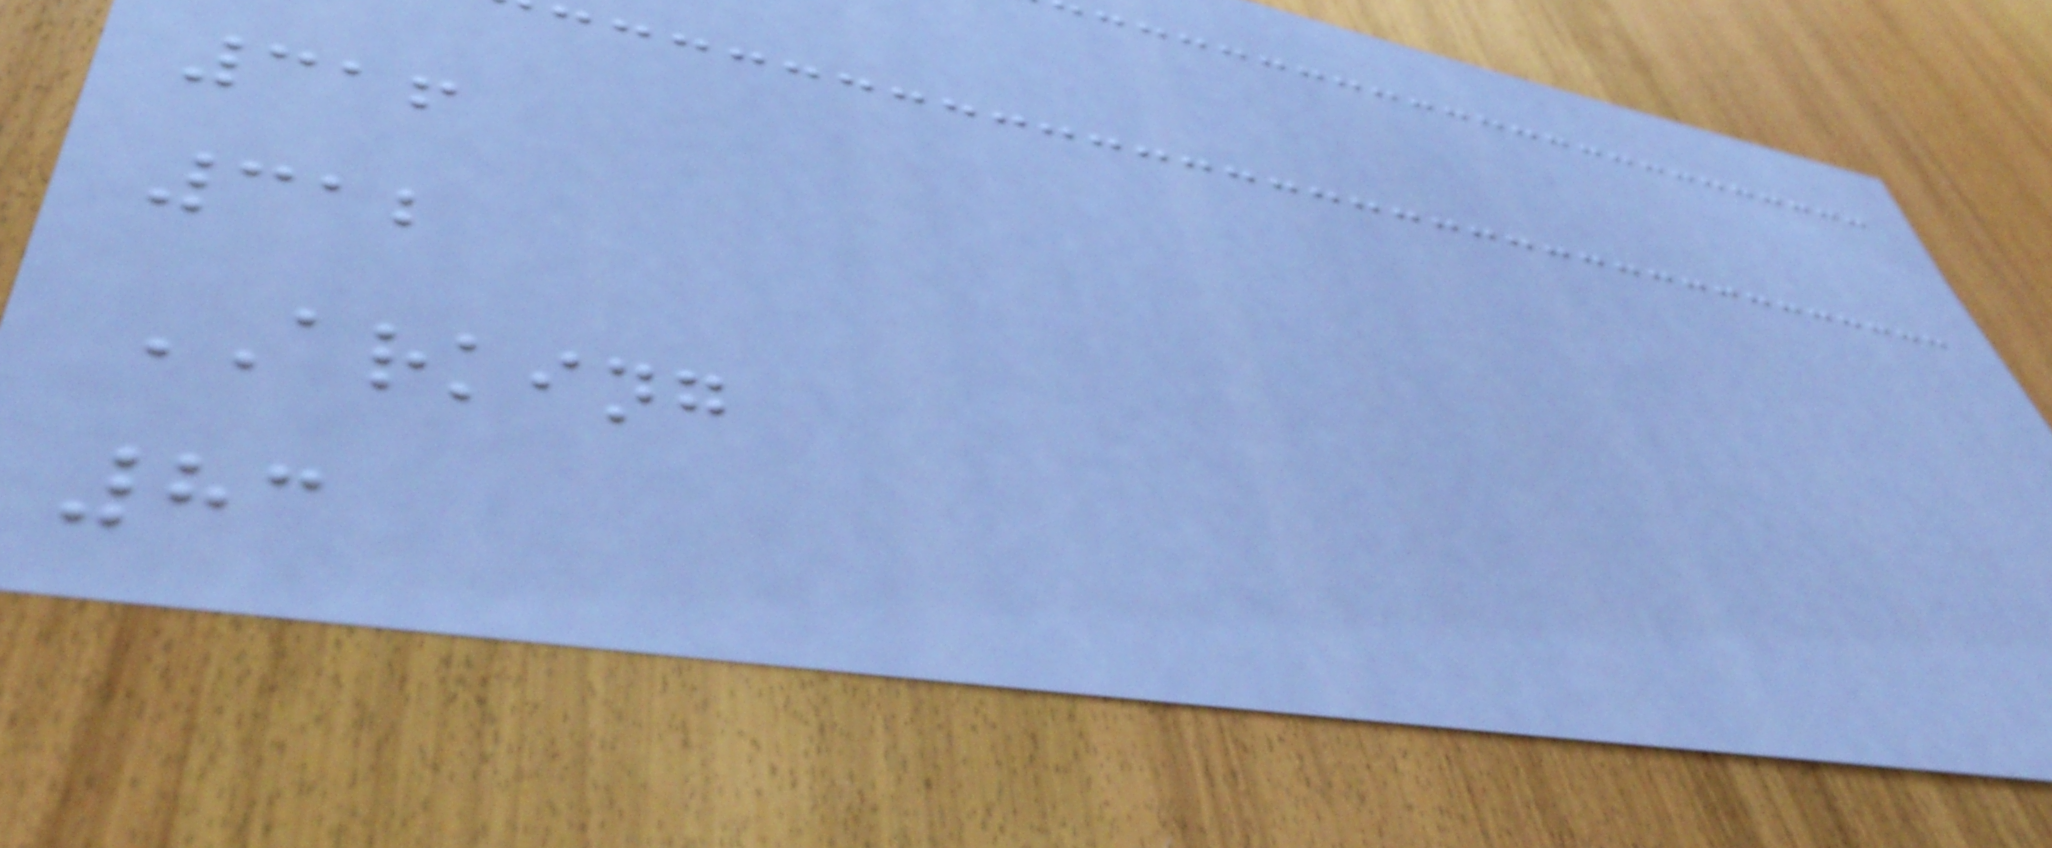316
312
ARKING
83
